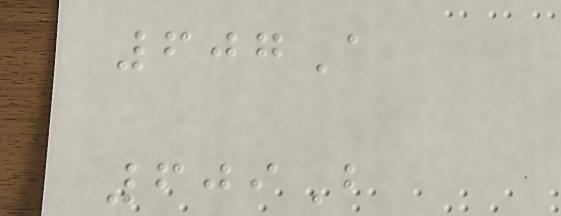607A
609B
